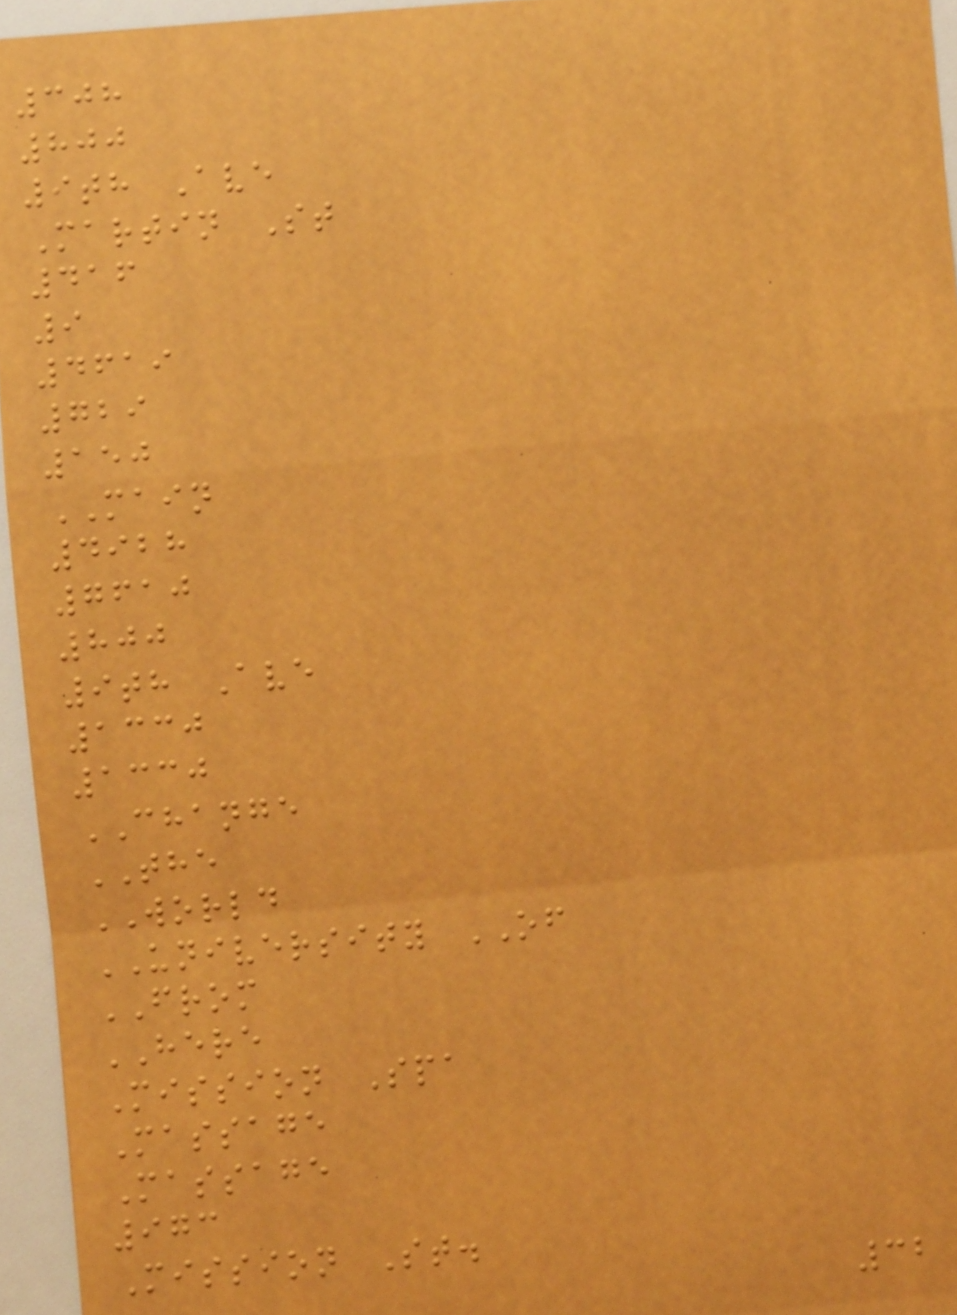308
800
9th Ave
Martin St
416
9
4619
729
150
MAIN
4928
7610
800
9th Ave
1330
1330
CHANGE
THE
WORLD
UNIVERSITY OF
FROM
HERE
Mission Spa
Massage
Massage
973
Mission St.
32
